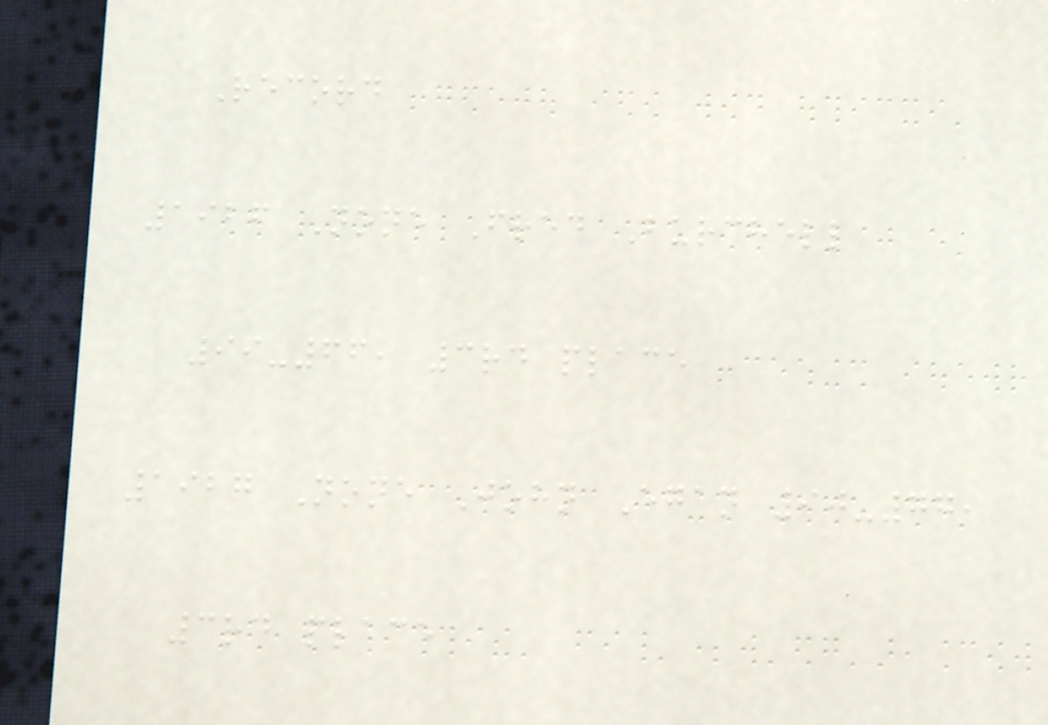Record
1926 None Fred Burchell
99-66, 3rd place
1927 None John Egan 90-77,
3rd place
